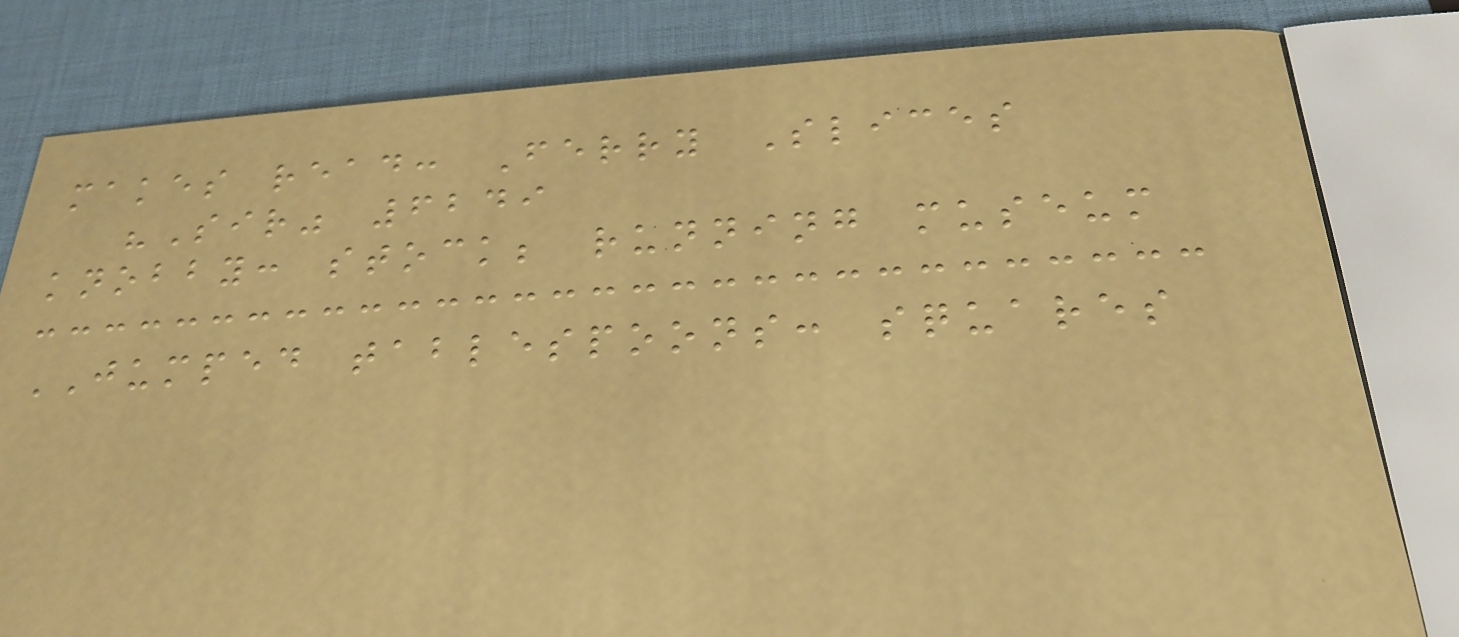makes read: Ferry Slices
"Sir" 6249
knobby: stock; running museum
JUMPED tablespoons: squares
